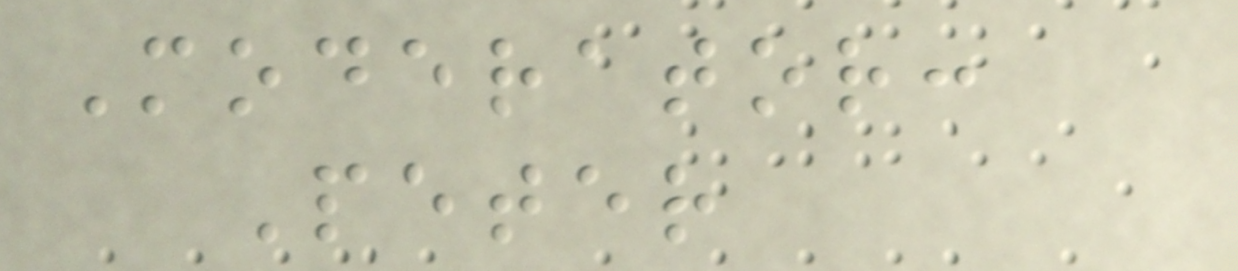Moderator:
Peter
